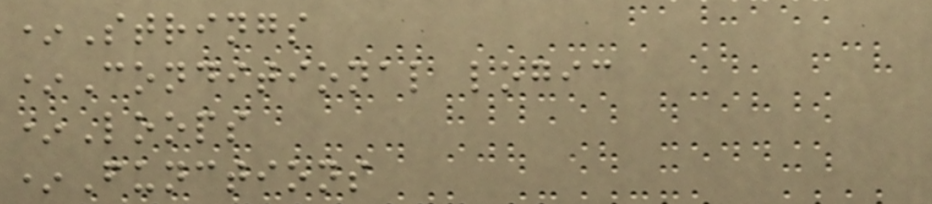*Strings
*Conditional logic
*Loops
*Functions
